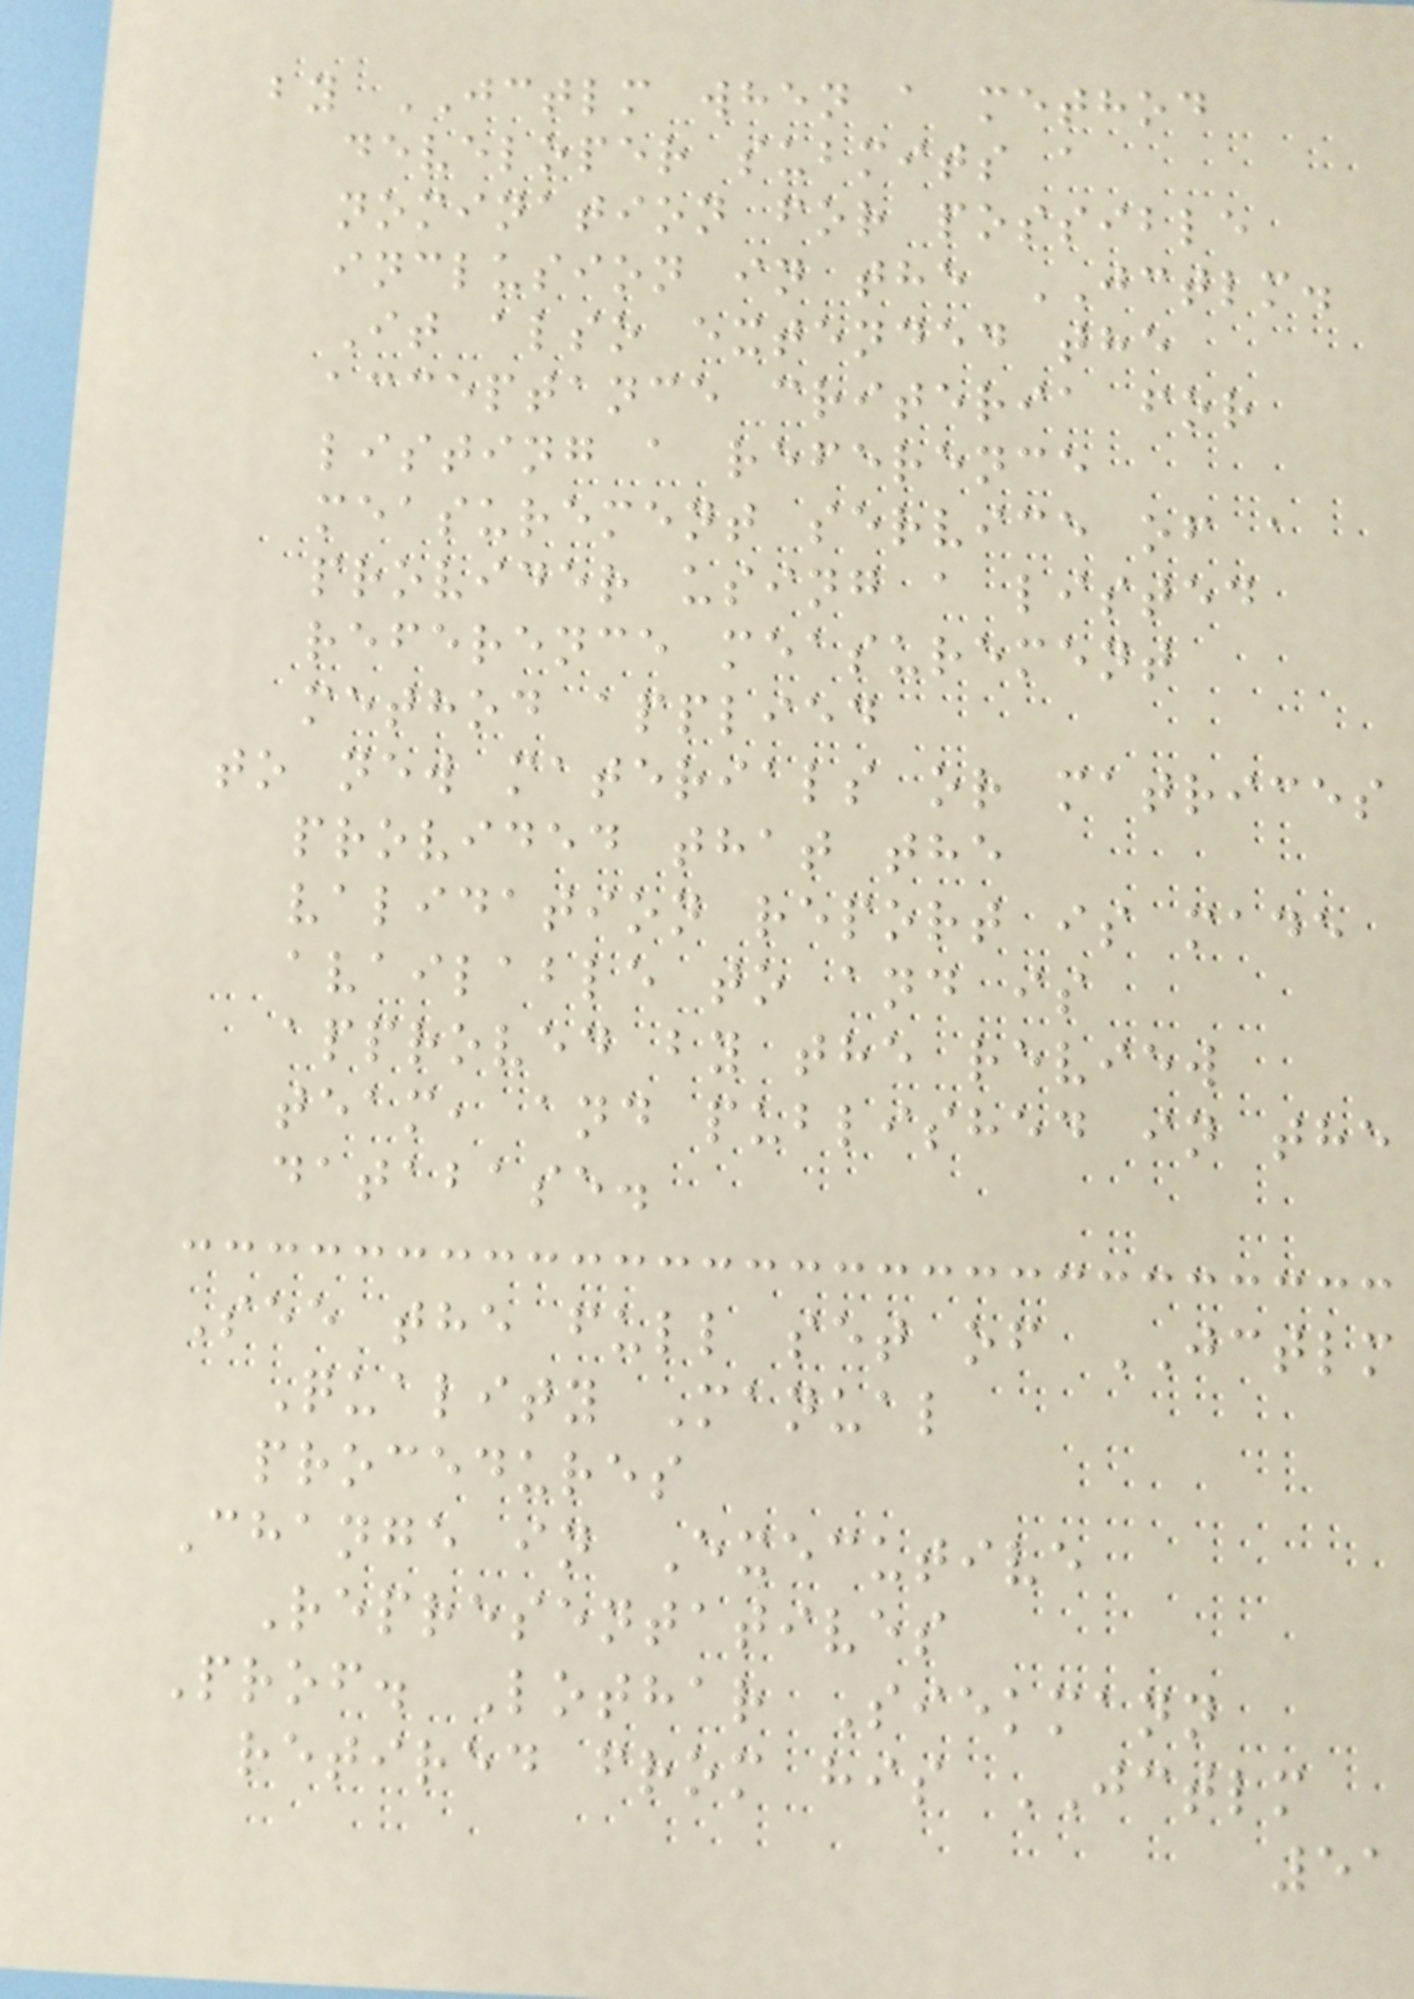by JCTLM when a method
developer submits a
nomination for possible
inclusion in the JCTLM.
It also extended the
acceptance criteria for
listing a reference
measurement service of a
provider using a listed
reference measurement
method applied
to new materials or matrices
provided that the
validation report is made
available to and is
approved by the review
team, and published in the
database.
See the full set of JCTLM
Quality Manual
procedures
Change in Executive
Representatives
Prof. Lothar Siekmann
retired from his JCTLM
51
